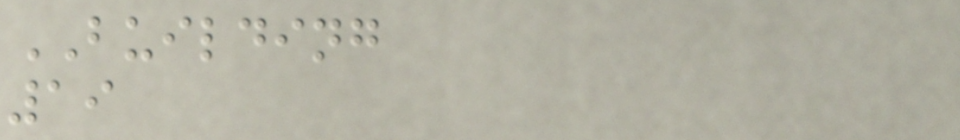BUILDING
19
